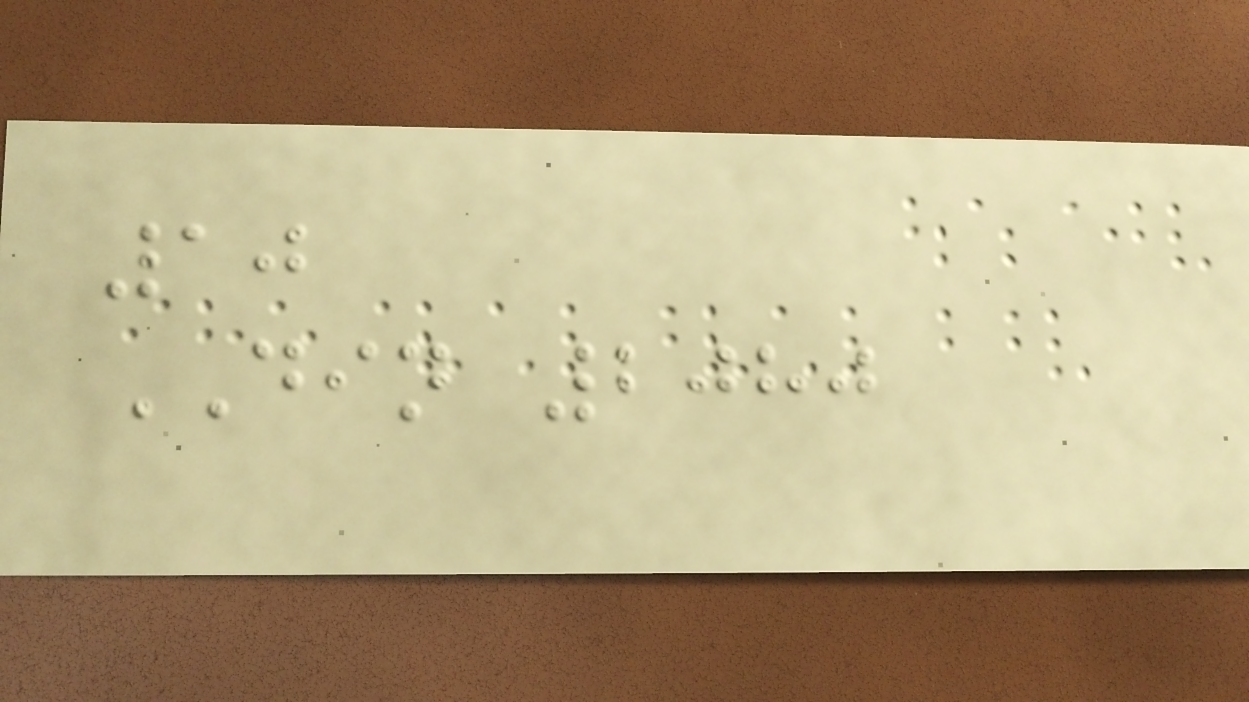10
DIN 2080
